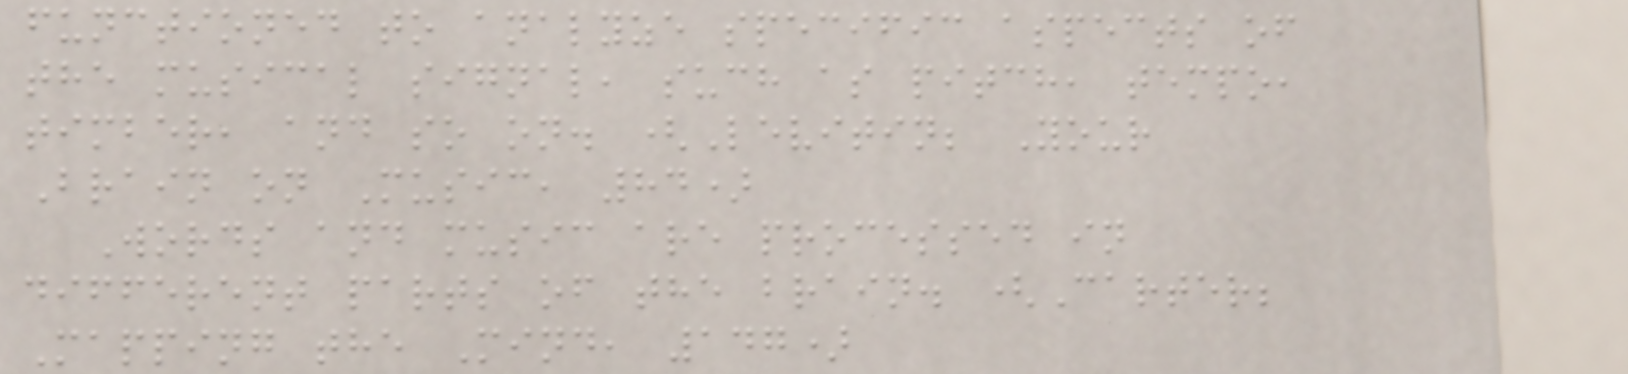functioned to analyze specific aspects of
the musical signal, such as pitch, tempo,
timber, and so on. (Levitin; Your
Brain on Music, 84)
Words and music are processed in
different parts of the brain. (Carter;
Mapping the Mind, 147)
